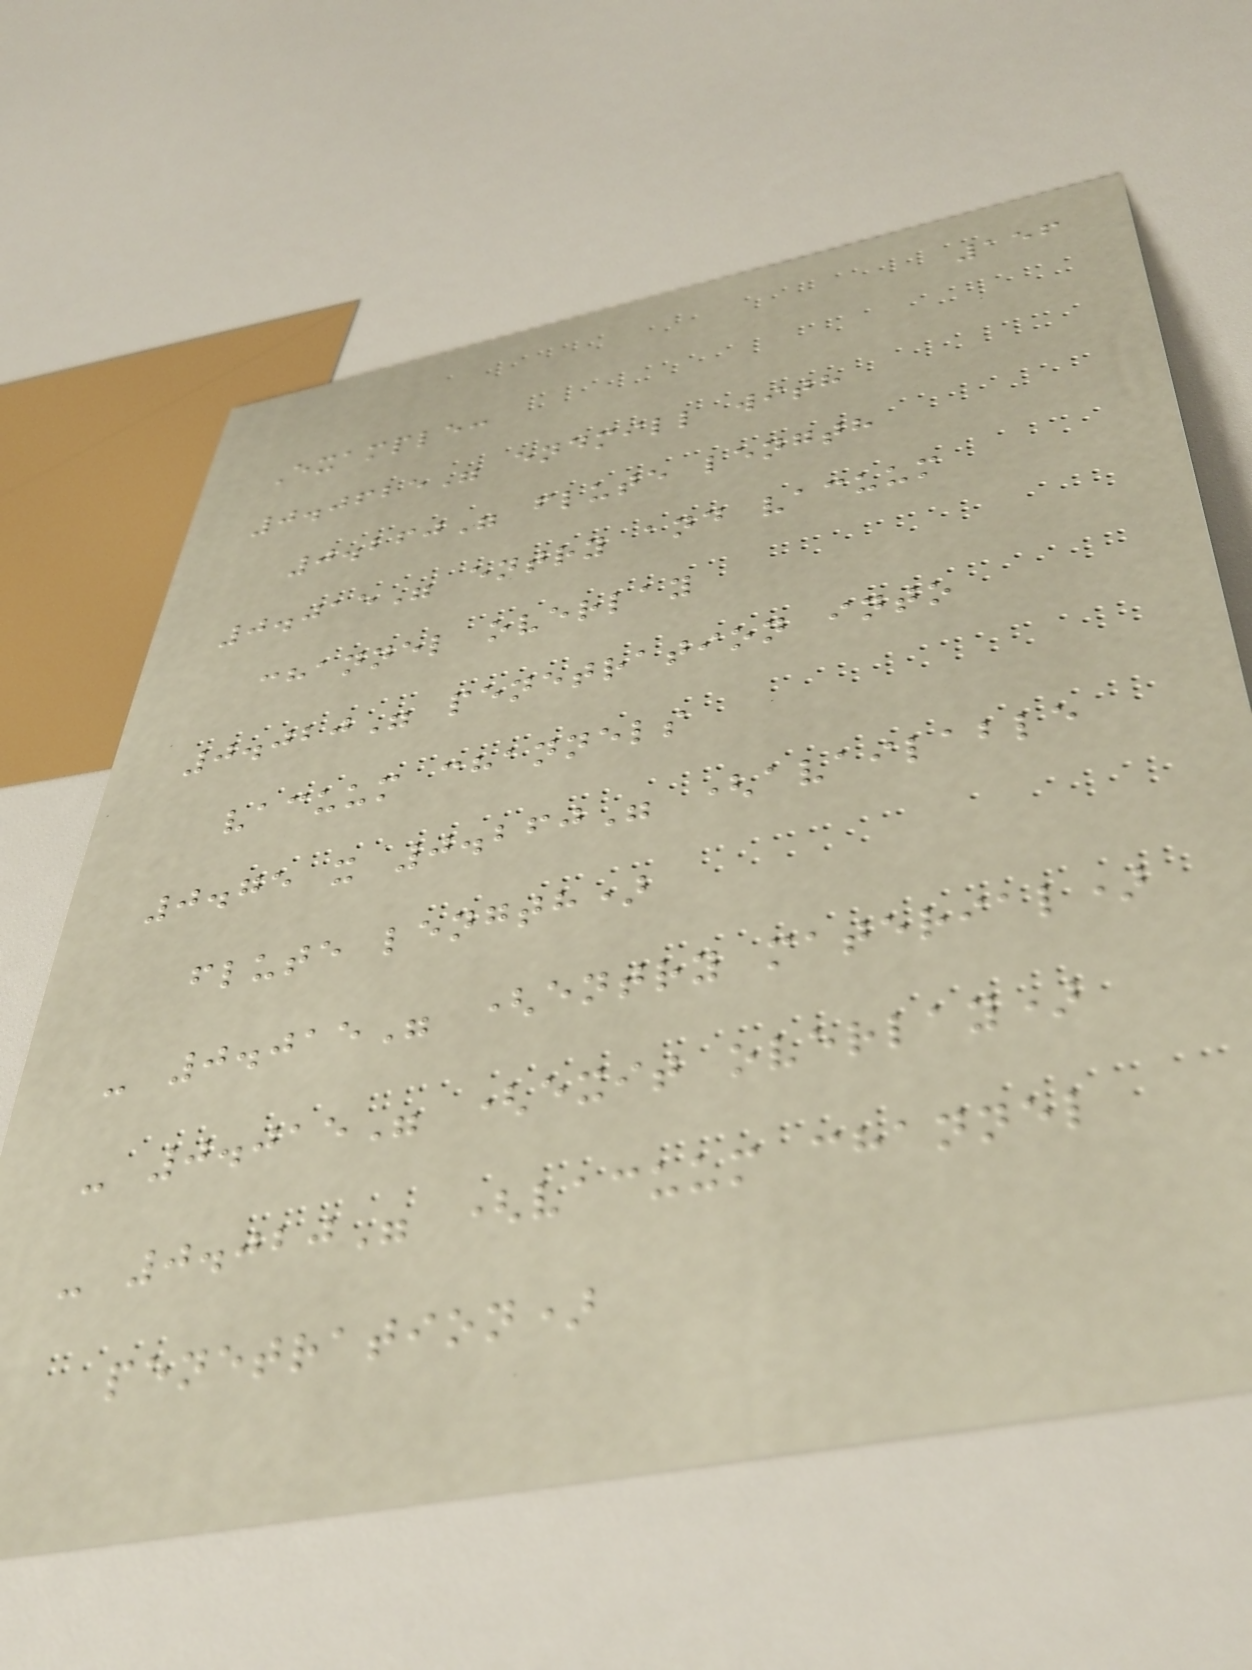156
Example:
0.0625" endmill with
0.260" flute length
0.015" entry and vacuum
channel overlay
0.020" penetration into
vacuum channels
0.75 x 0.260" (available
flute length)
- 0.015" (entry material)
- 0.015" (exit overlay)
- 0.020" (vacuum channel
penetration)
